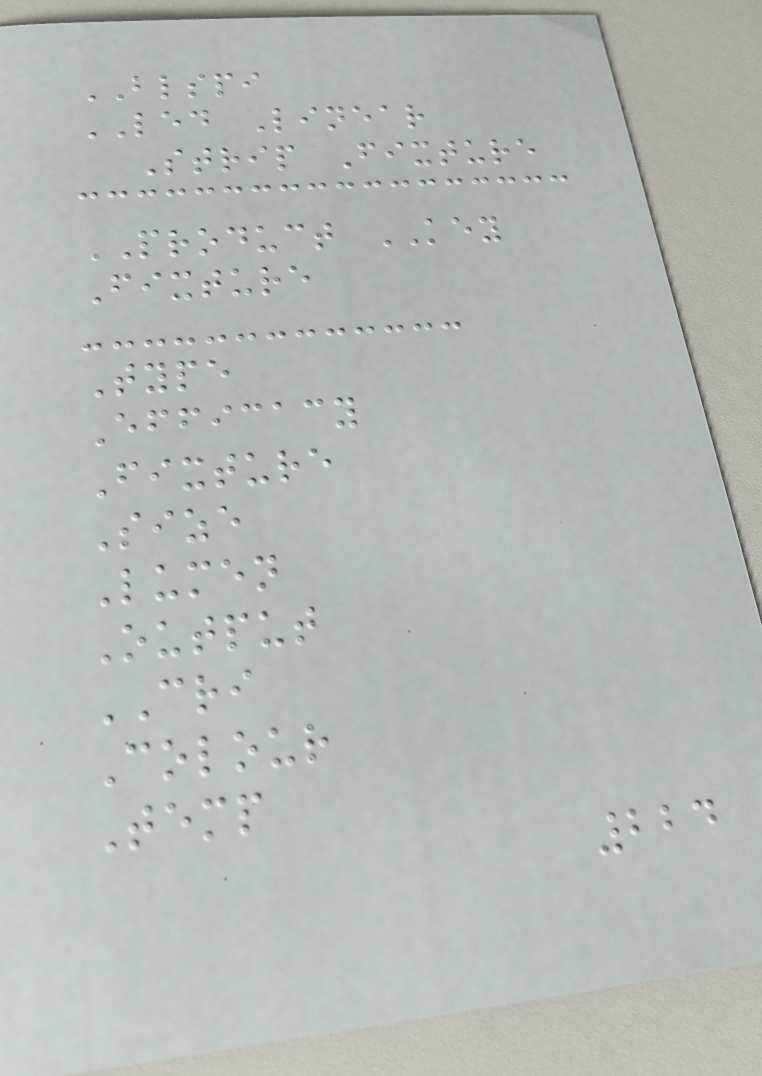BLSPI
LED Linear
Strip Fixture
PRODUCT KEY
Fixture
Type
Efficacy
Fixture
Size
Lumen
Output
CRI
Colour
Temp
224
